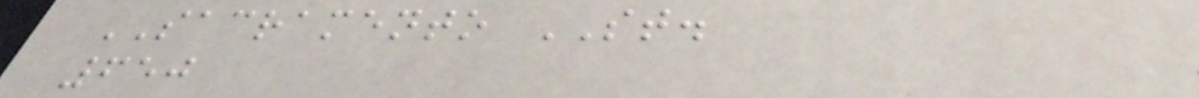SACRAMENTO ST.
650
